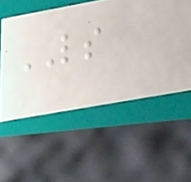LS
